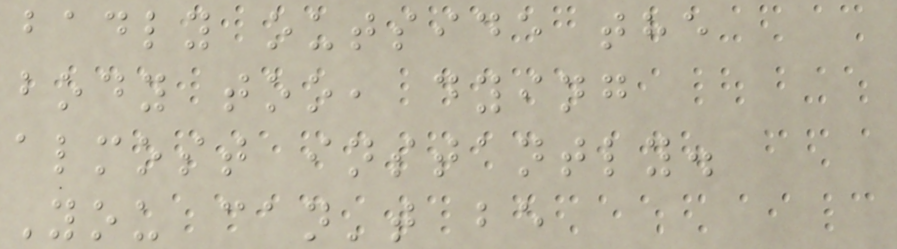badly outside the
body too, dying
almost instantly.
You can't be
